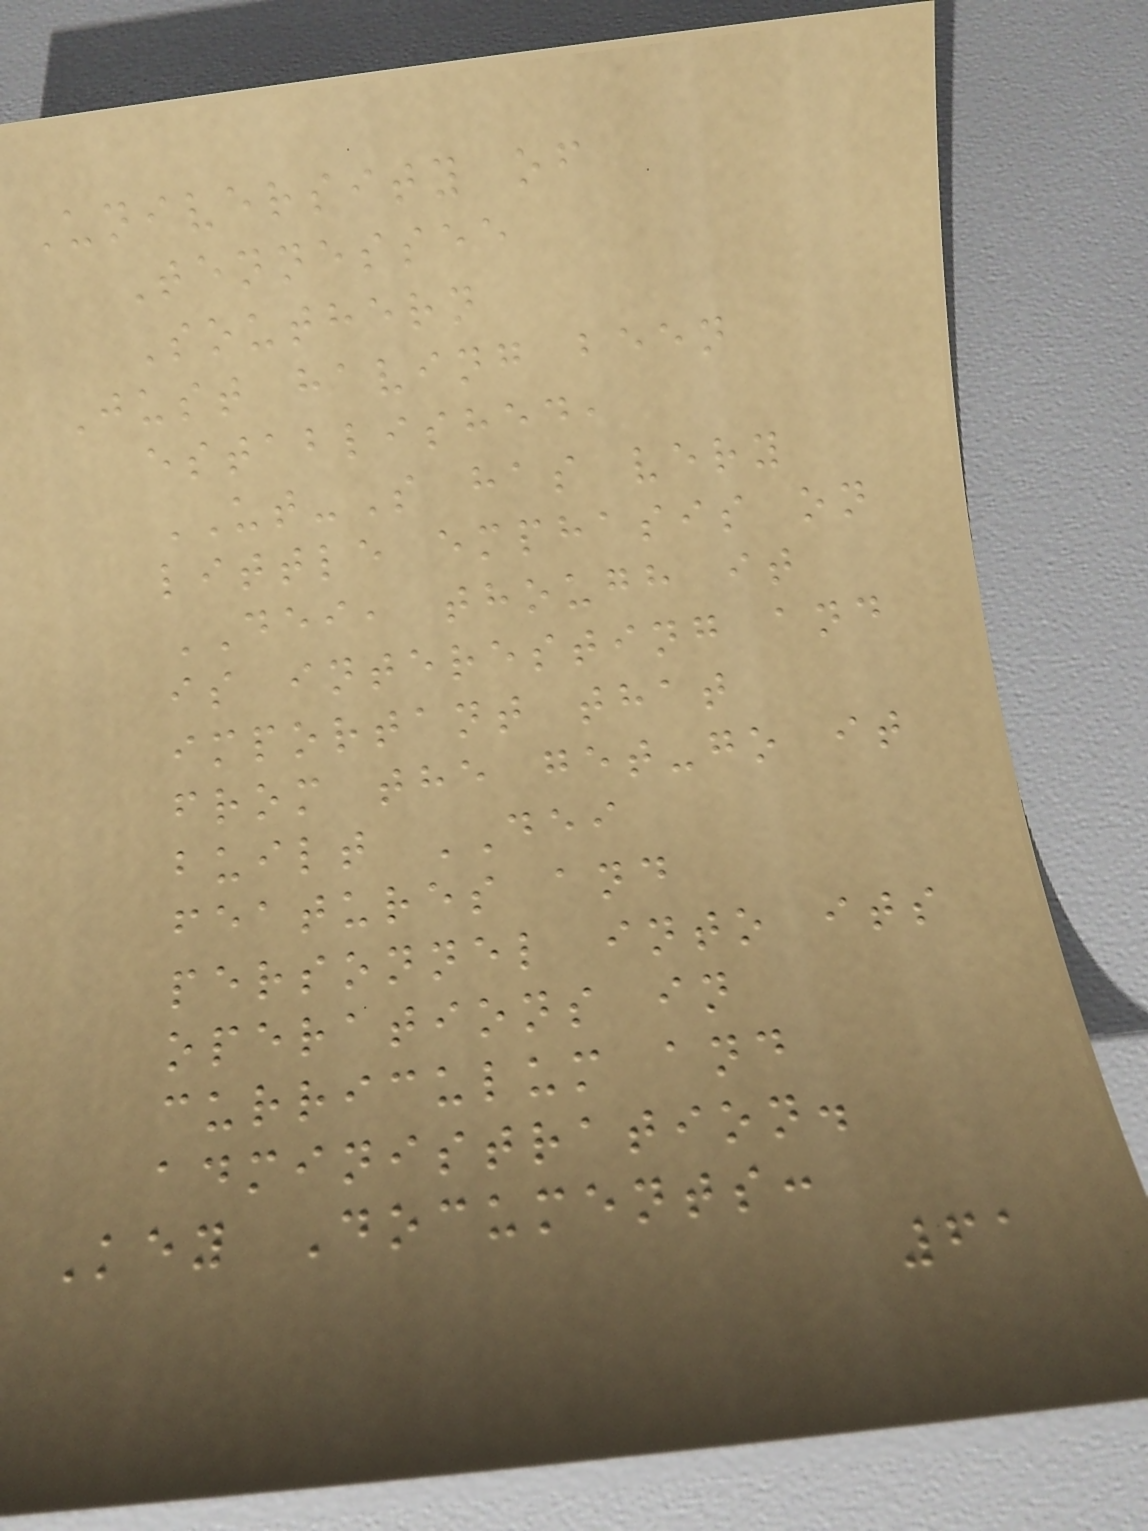University of
Tennessee
Southern
Just having been
established,
UT-S has very
little emphasis on
DEI, though it
is interesting and
important that
from the get-go it
built DEI
features and
personnel into its
operations in
curriculum and
administration.
Key Documents:
61
